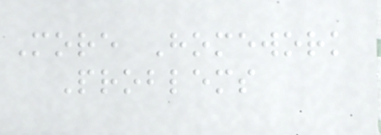More Homework
Problems
